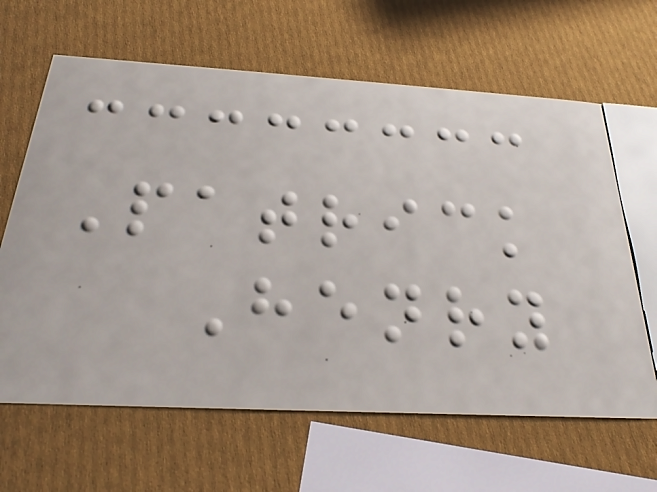Patrick
Henry
